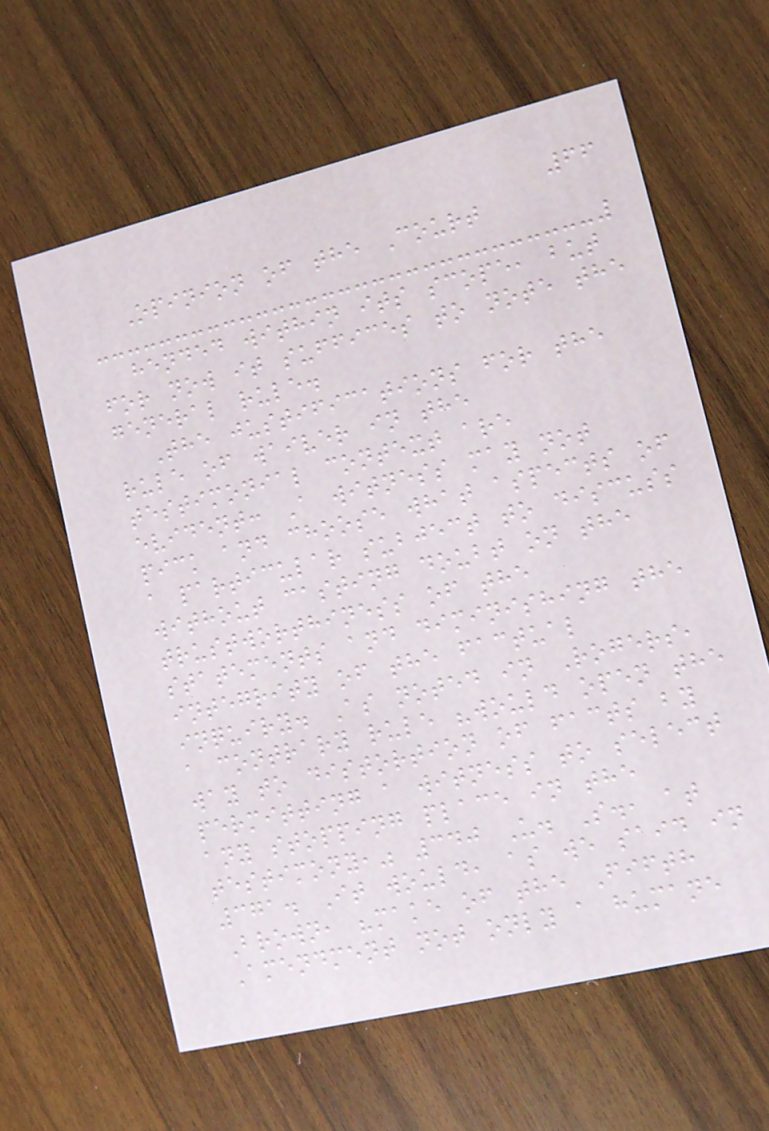66
Opinion of the Court
hended within its scope, but
for now it suffices to note the
general rule.
The justifications for the
rule of waiver in the
testimonial context are
evident: A witness may not
pick and choose what aspects of
a particular subject to discuss
without casting doubt on the
trustworthiness of the
statements and diminishing the
integrity of the factual
inquiry. As noted in Rogers,
a contrary rule "would open the
way to distortion of facts by
permitting a witness to select
any stopping place in the
testimony," 340 U. S., at
371. It would, as we said in
Brown, "make of the Fifth
Amendment not only a humane
